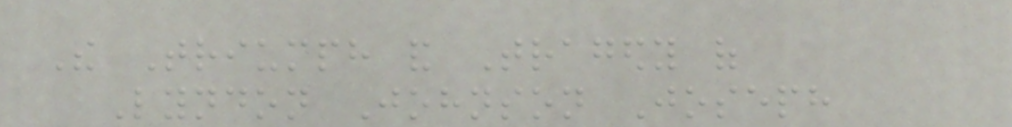The Triumph and Tragedy of
Lyndon Johnson Joseph
